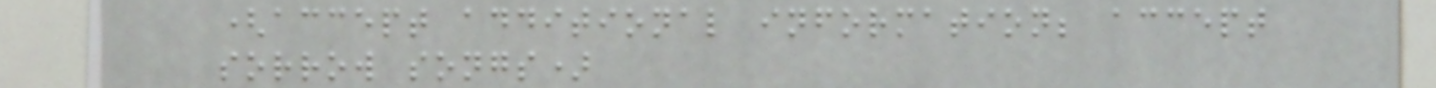(accept additional information; accept
sorrow songs)
